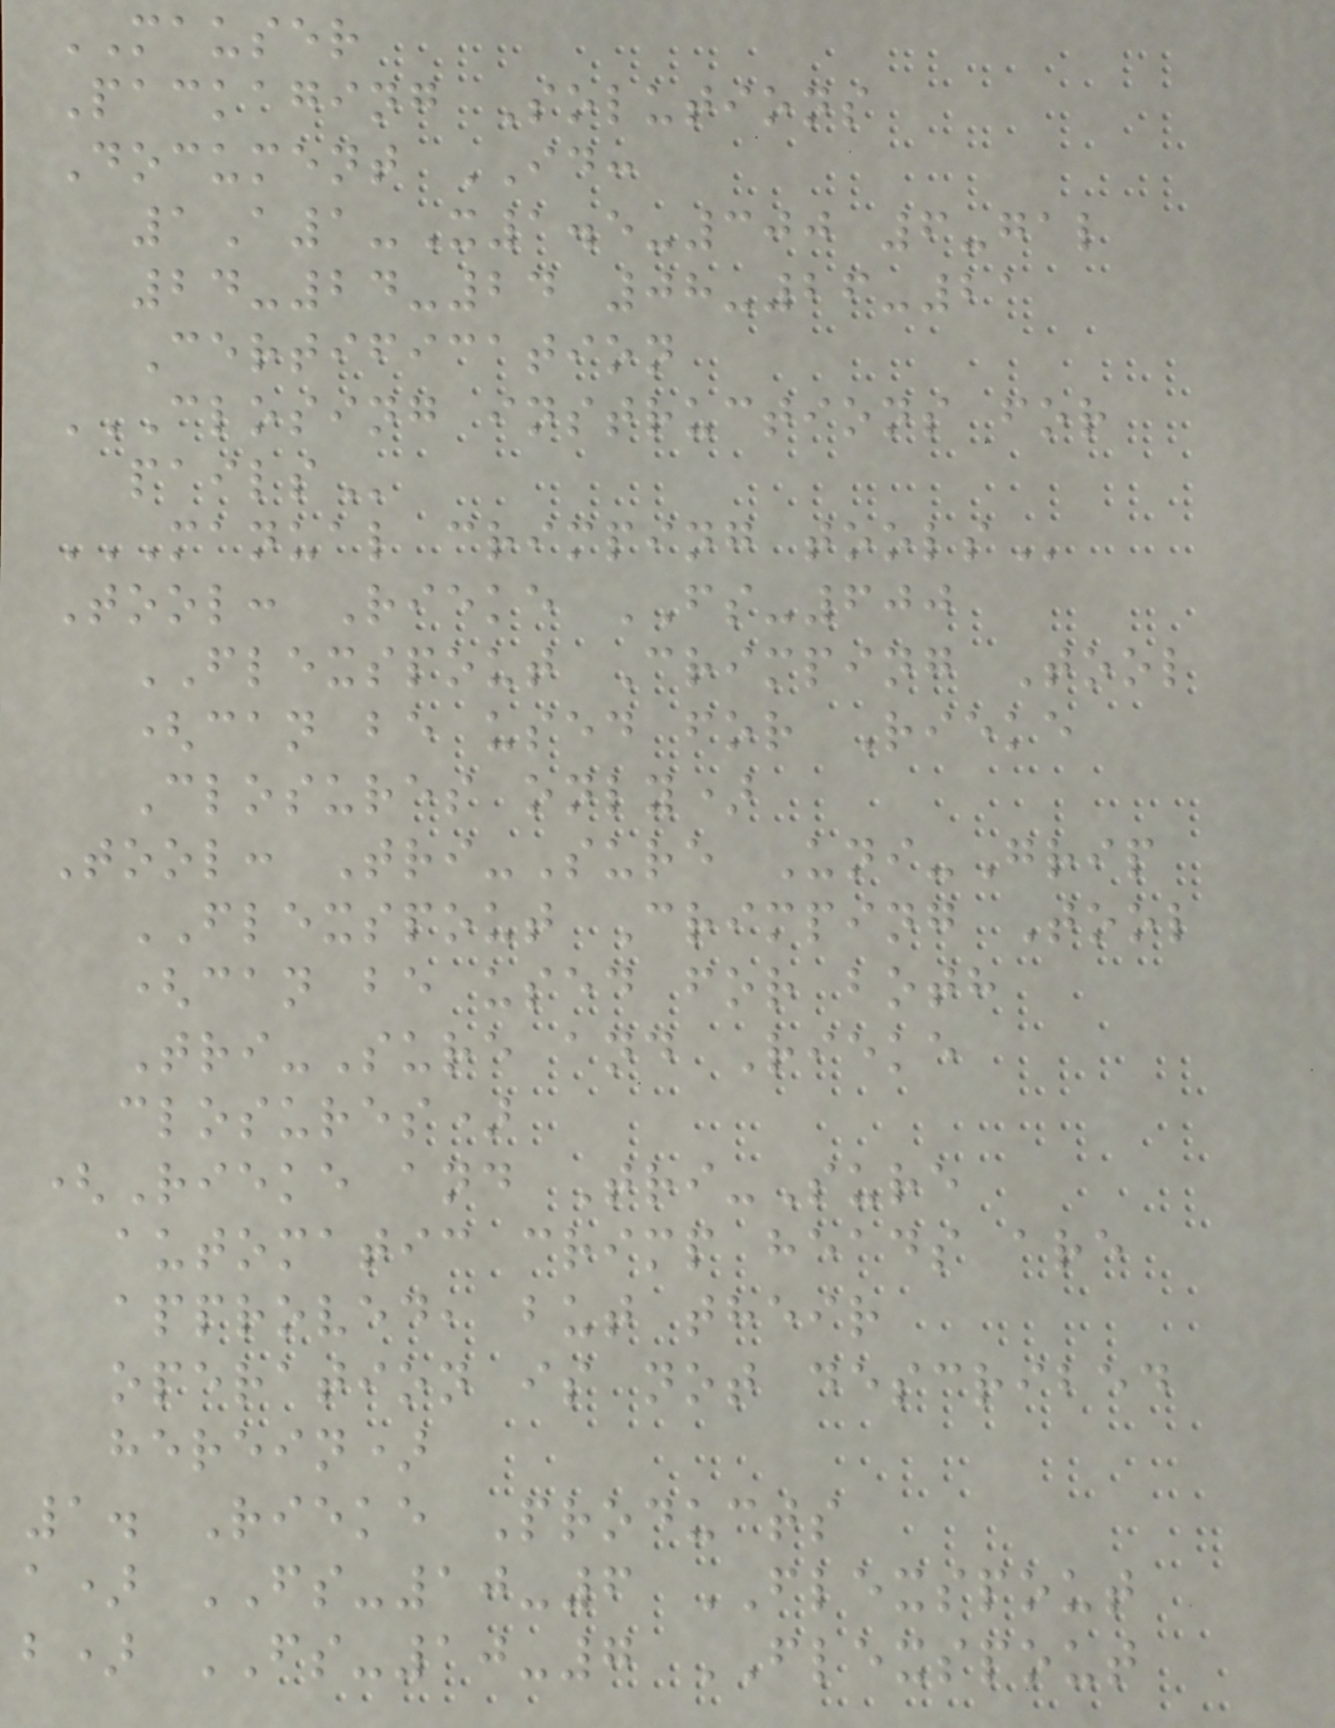MAUSER
Packaging Solutions
Document ID:
1A1-X1.5-300 6-gal
24-24-24 08-26-21
Certification
CLOSING INSTRUCTIONS FOR
PAILS
MANUAL CRIMPING TOOLS
Tool: Rieke FS-600
FLEXSPOUT Crimping Tool
(can be used for Rieke
Closures only)
Tool: Tri-Sure Uni-Grip
FLEXSPOUT Crimping Tool
(can be used for both
Tri-Sure and Rieke
closures)
(Rieke and Tri-Sure
automatic crimp heads are
approved, but their
operation is not described
herein)
1. Rieke Products
a) FS-10-6 FLEXSPOUT
b) FS-10-7 FLEXSPOUT
